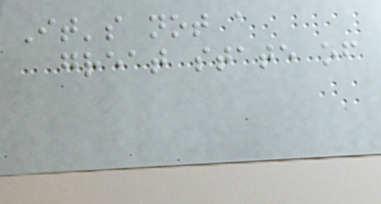It's not a
great state of
